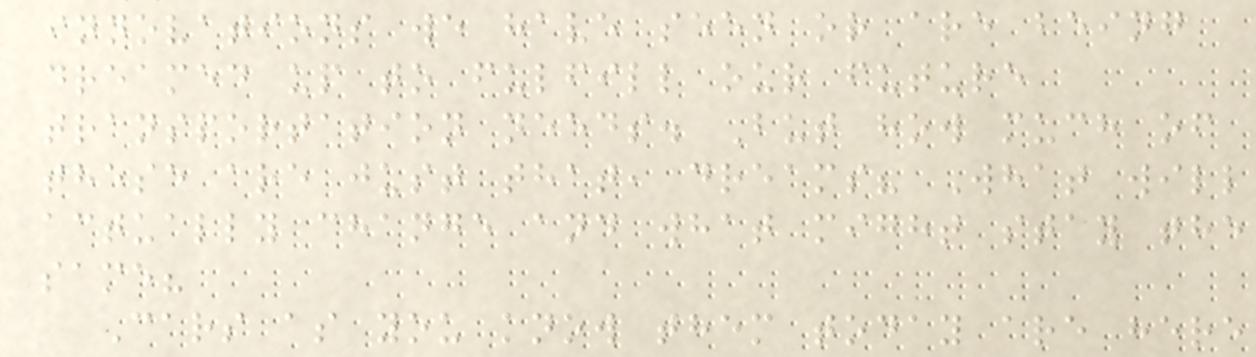innovations we have seen or are being
dreamed up to fulfill our future
transportation needs. But how much of
these are just that, dreams? What will
actually change and what might stay the
same?
Cars as you know them today are here
